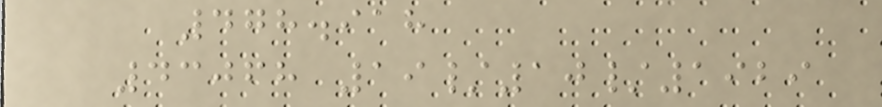478.918
43068 19/10/1929
